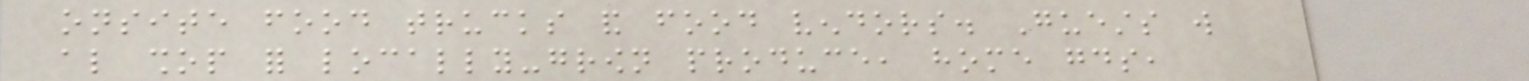onsite food trucks and food vendors. Guests will
also shop for locally-grown produce, home goods,
